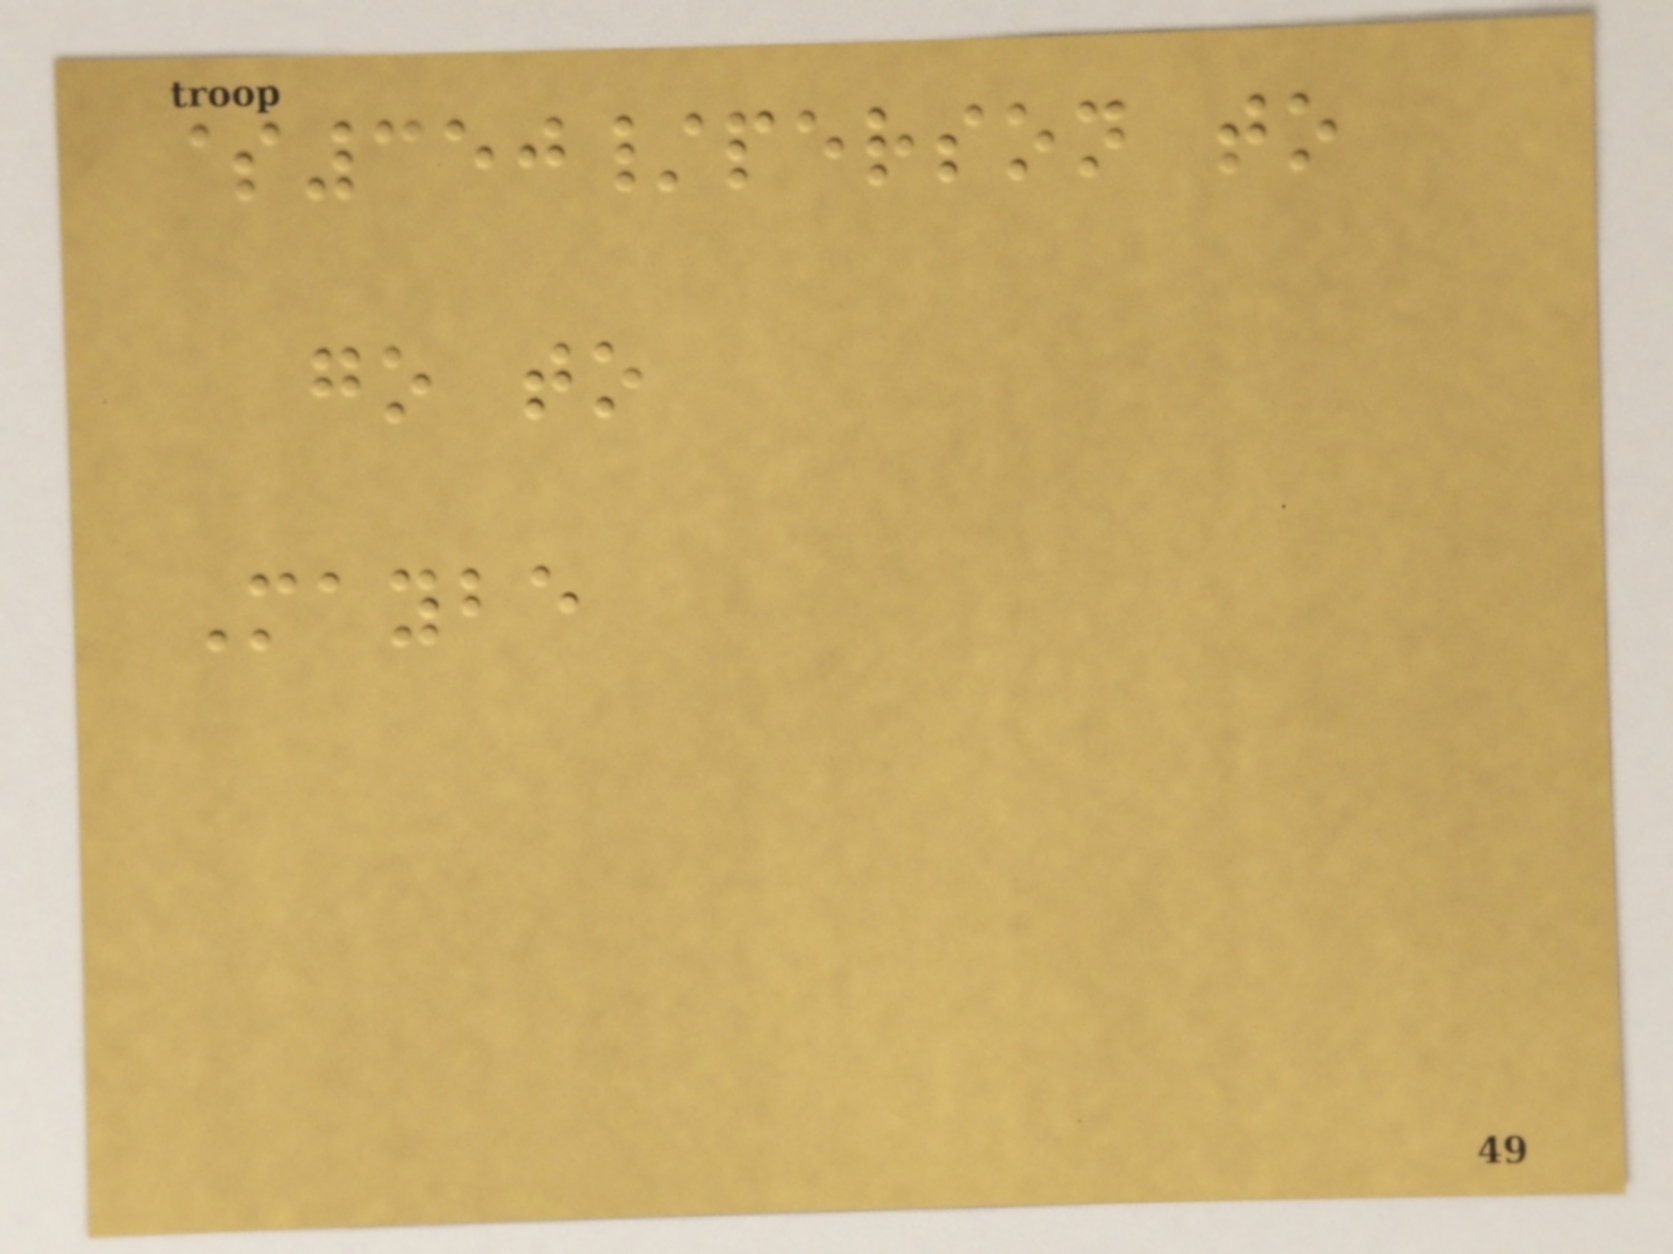$350/person to
go to
Maybe
